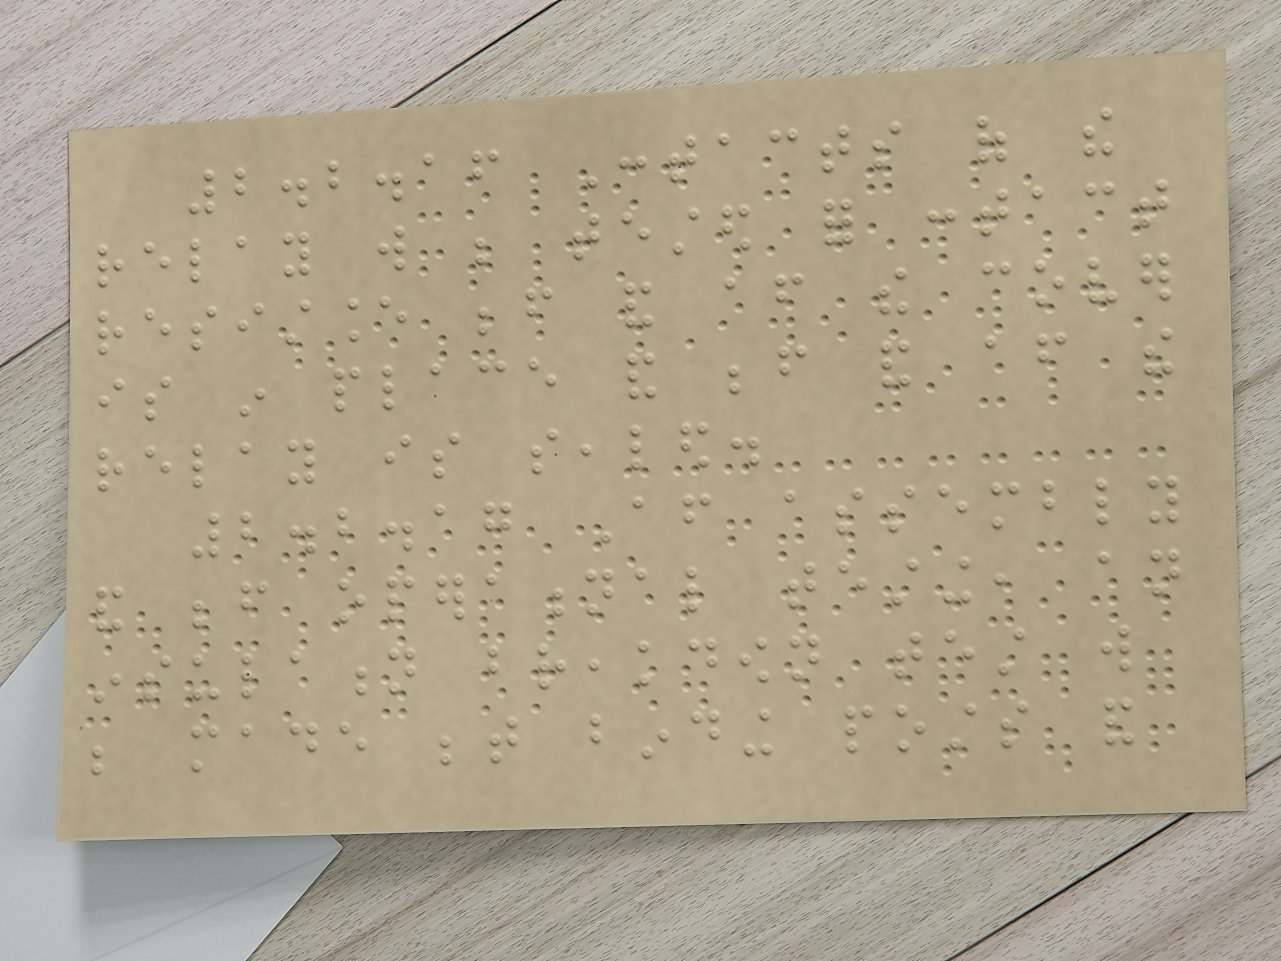2.2.16 Contacts of the
relay will be tested for contact
resistance before and after the cover
is in place and before and after the
relay is sealed.
2.2.17 After assembly
and before operational testing, an
insulation breakdown test will
be made between binding posts and
